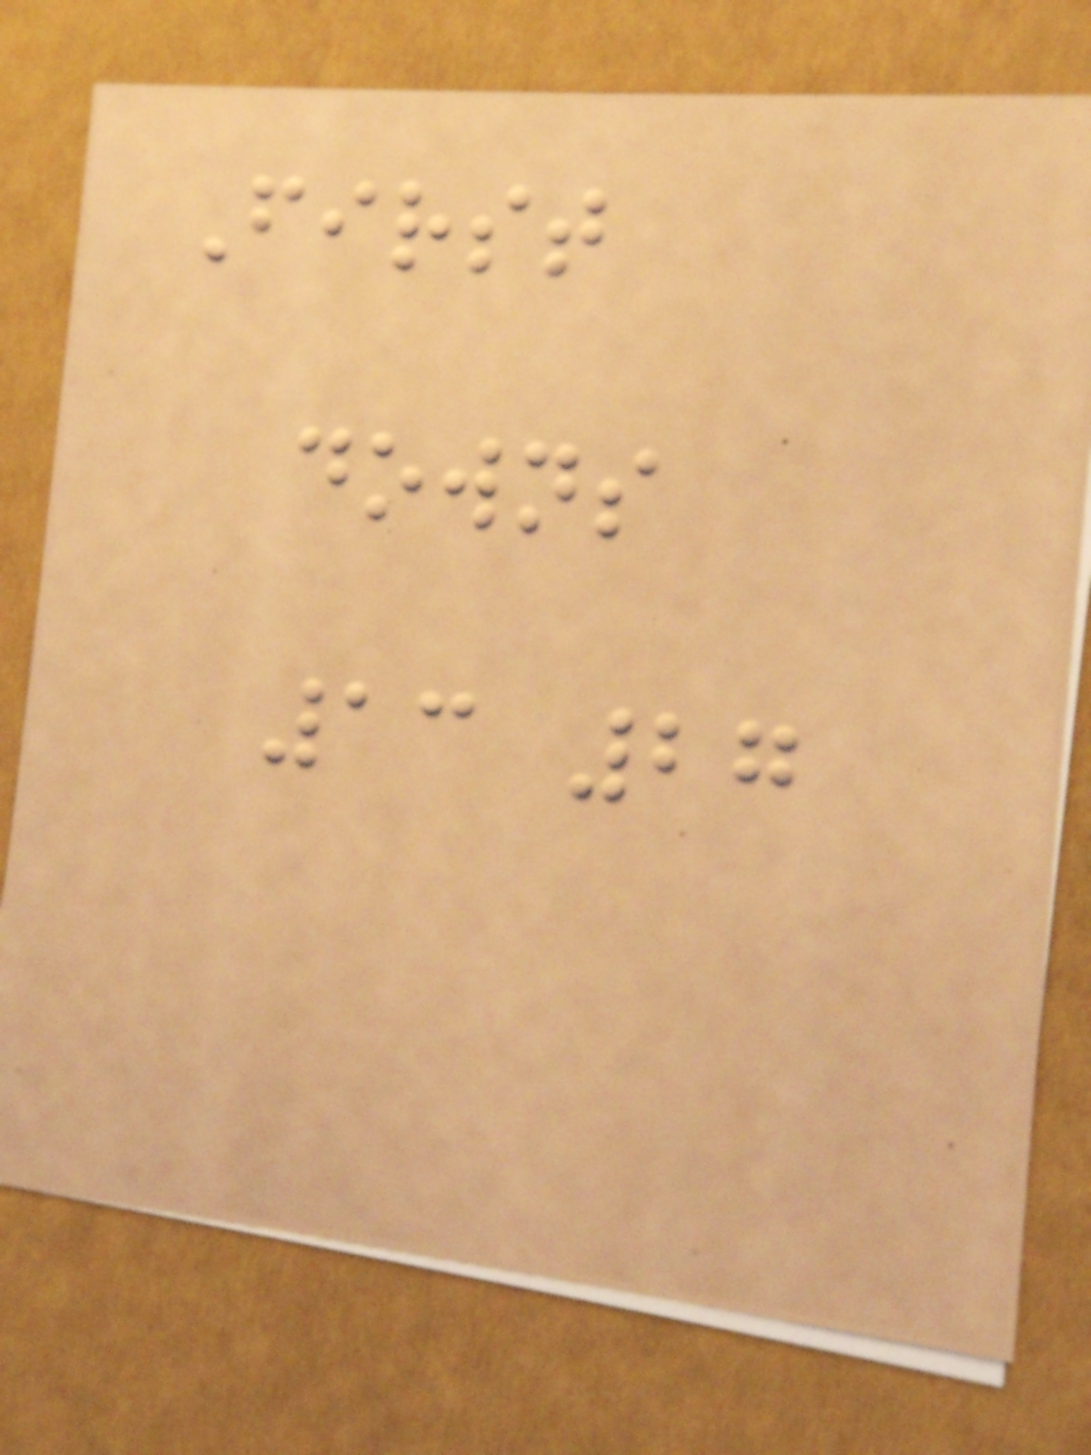First
downs
13 27
